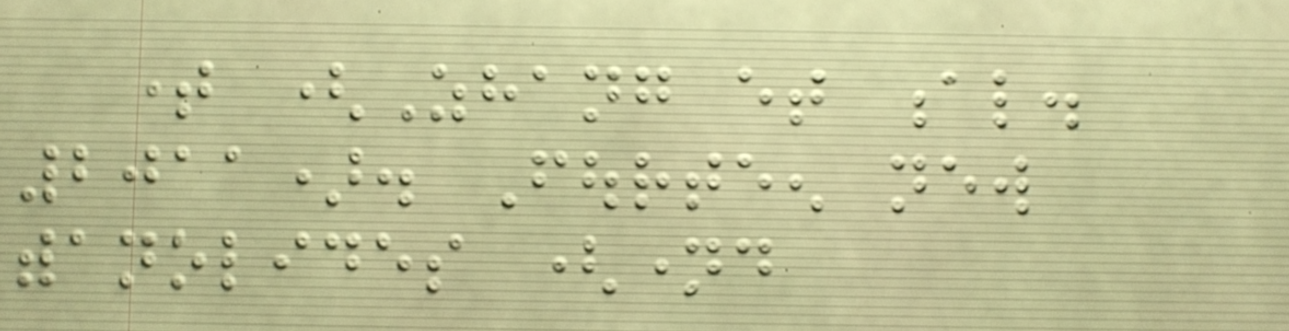time (Zhang et al.
2011). Fourteen new
withanolides (named
